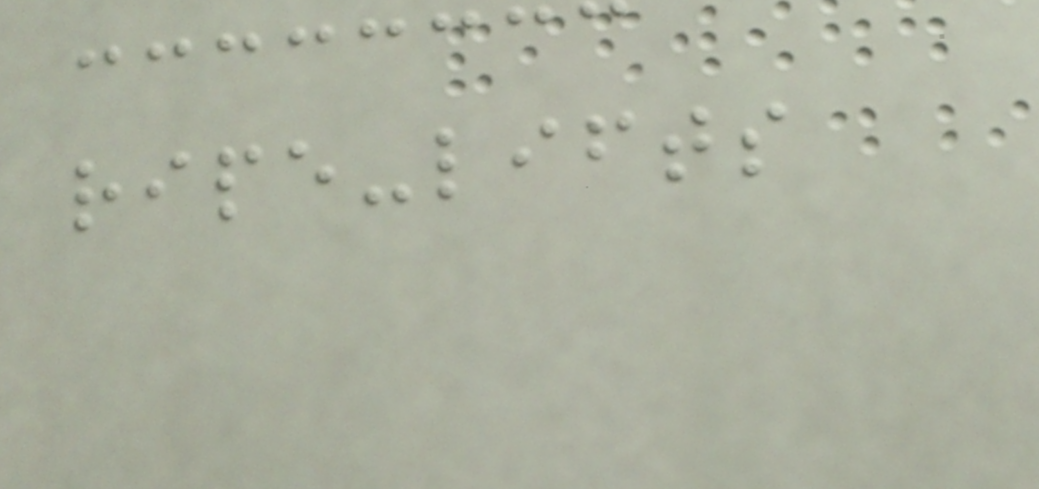ripe-lifts
